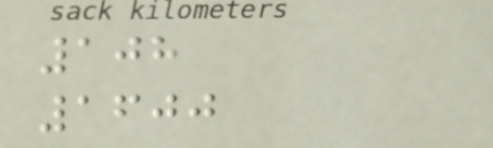108
1600
